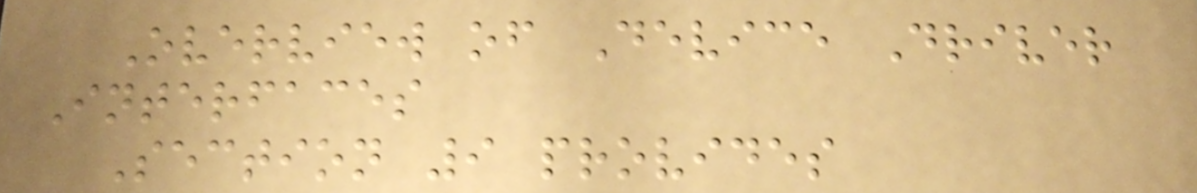Overview of Device Driver
Interfaces
Section 9 provides
